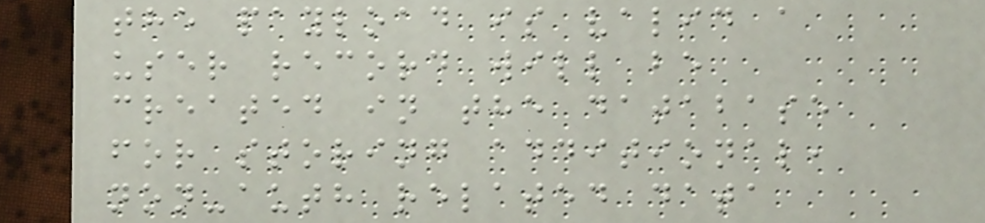the payload is valid a
user record will be
created in the database
for storing additional,
non-auth related data
